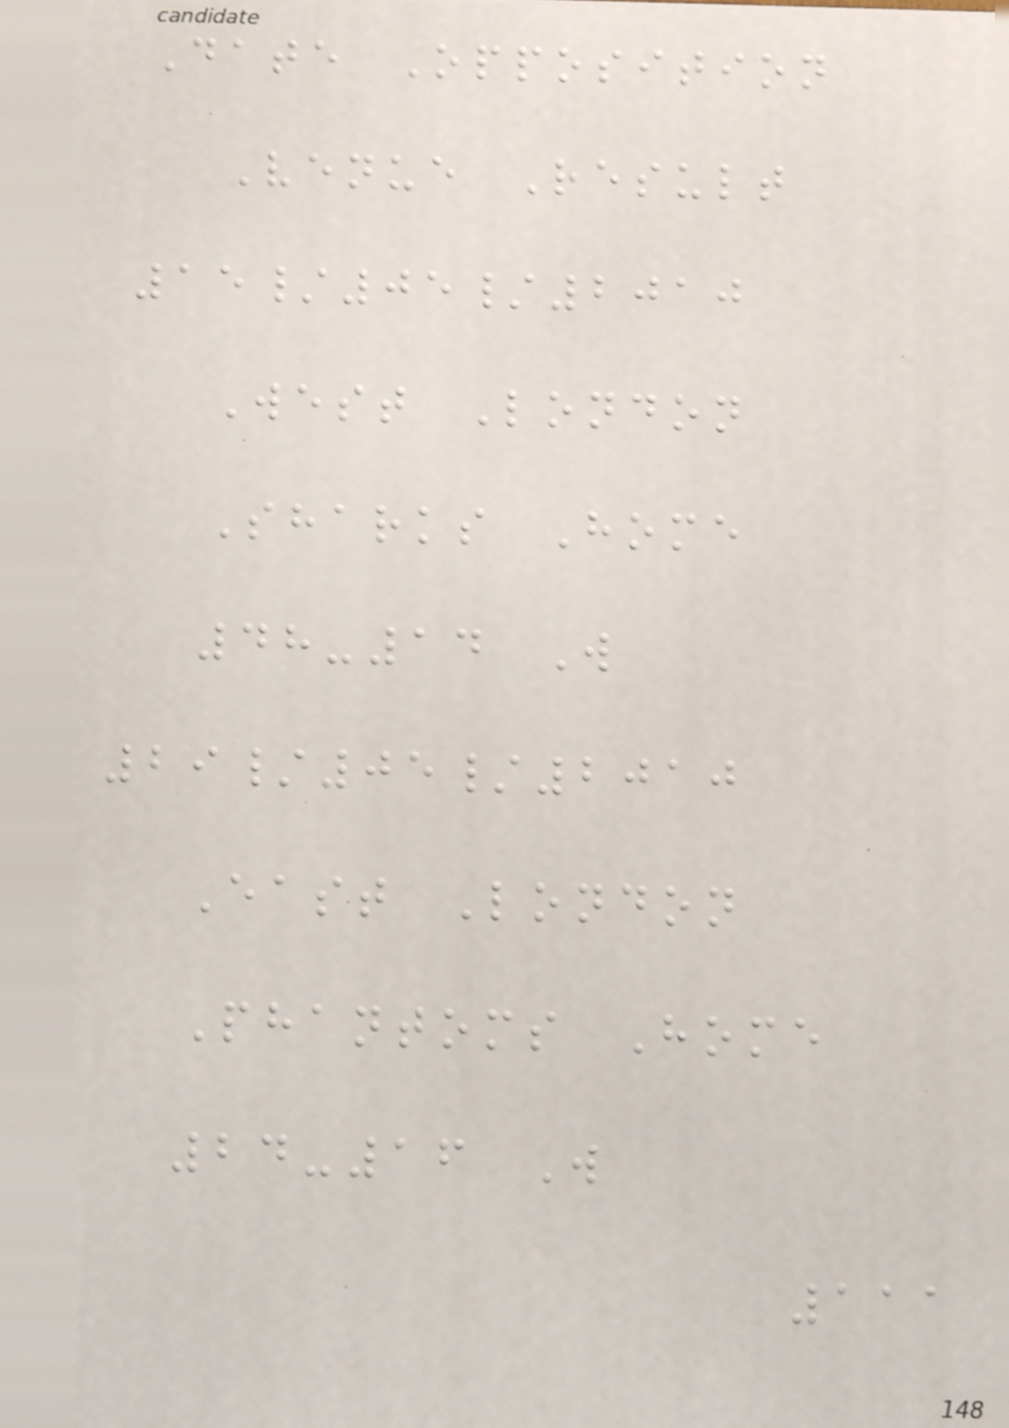Date Opposition
Venue Result
15/05/2010
West London
Sharks Home
48-14 W
29/05/2010
East London
Phantoms Home
24-16 W
111
